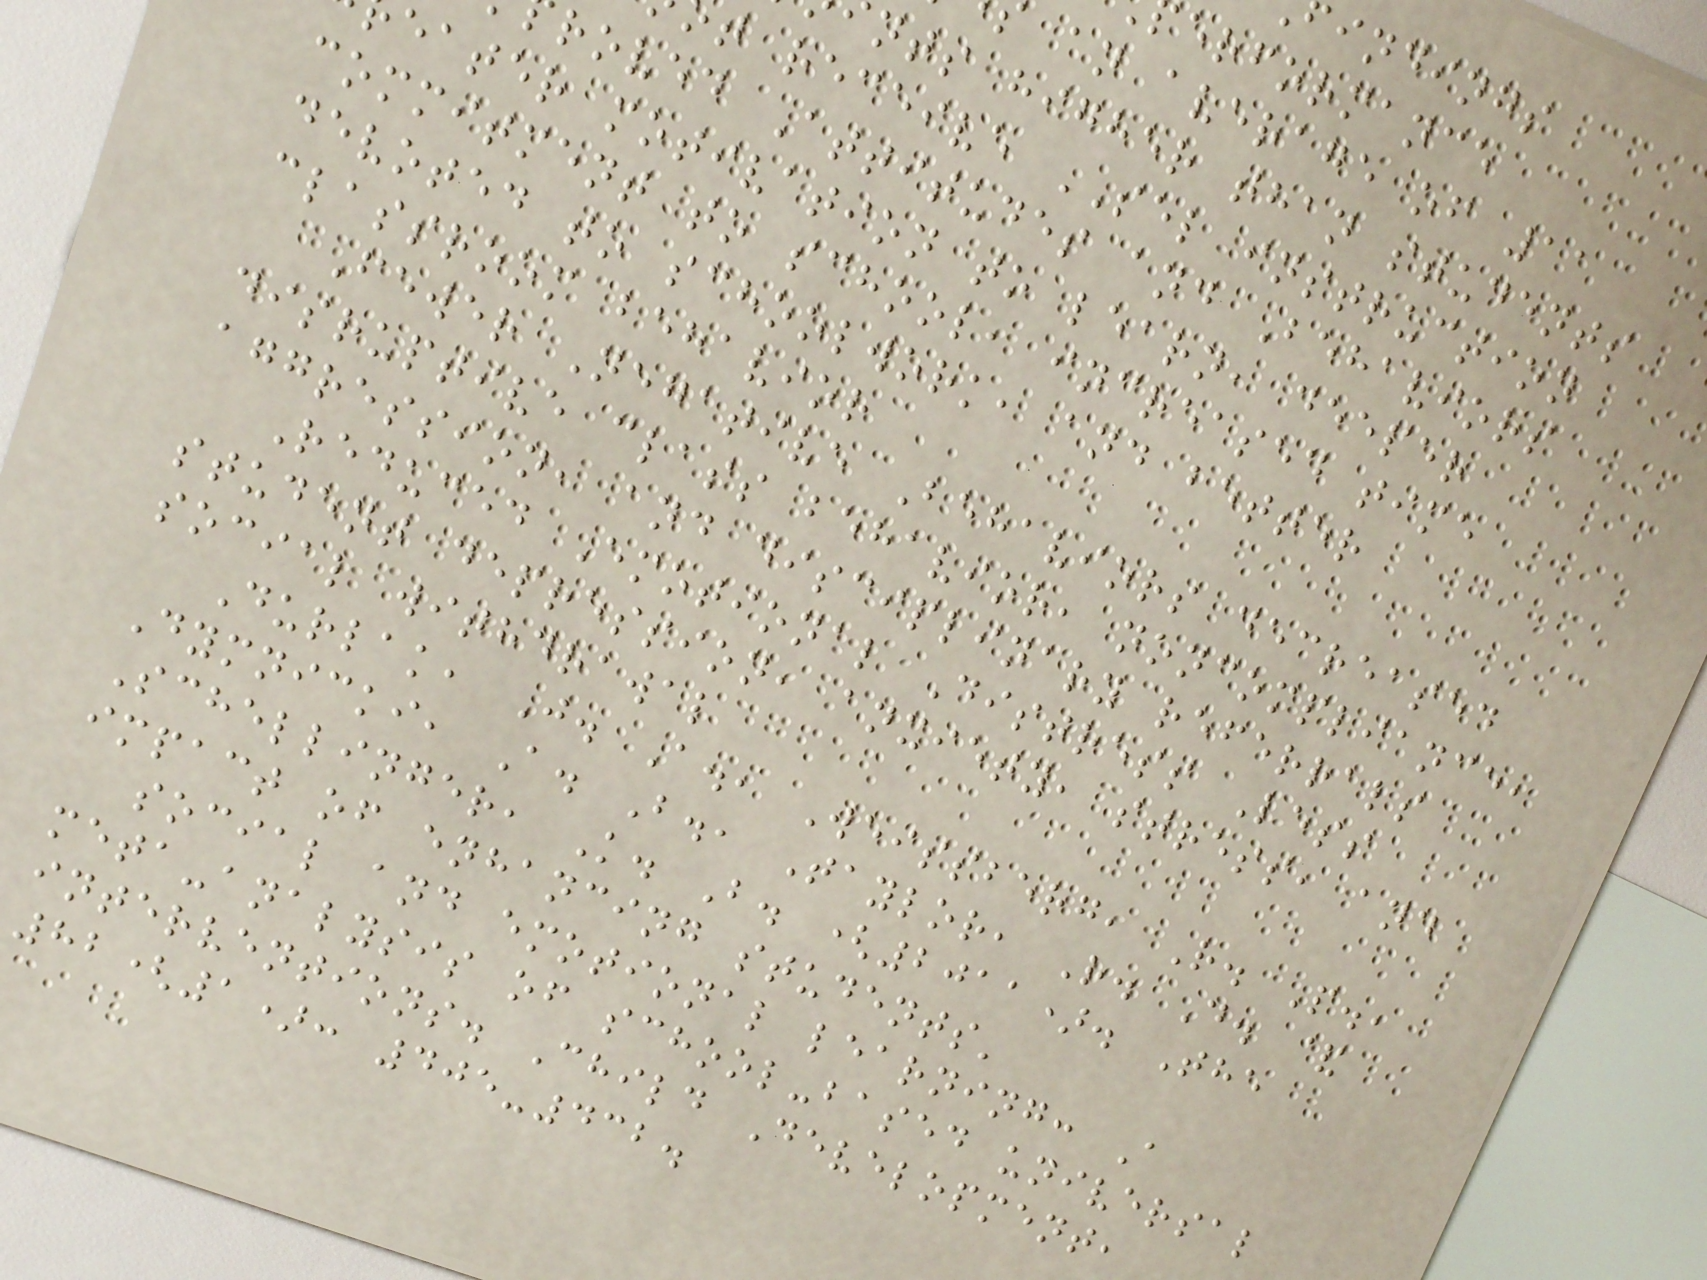erformance
an average of 11
nts higher than students
t receive SEL instruction
roved Attitudes and Behaviors
eater motivation to learn, deeper
commitment to school, increased time
devoted to schoolwork, and better
classroom behavior
Fewer Negative Behaviors decreased
disruptive class behavior, noncompliance,
aggression, and disciplinary referrals
Reduced Emotional Distress Less
student depression, anxiety, stress, and
social withdrawal
Durlak, J. A., Weissberg, R. P.,
Dymnicki, A. B., Taylor, R. D. &
Schellinger, K. B. (2011). The
impact of enhancing students'
social and emotional learning: A
meta-analysis of school-based universal
interventions. Child Development,
82(1): 405-432.
